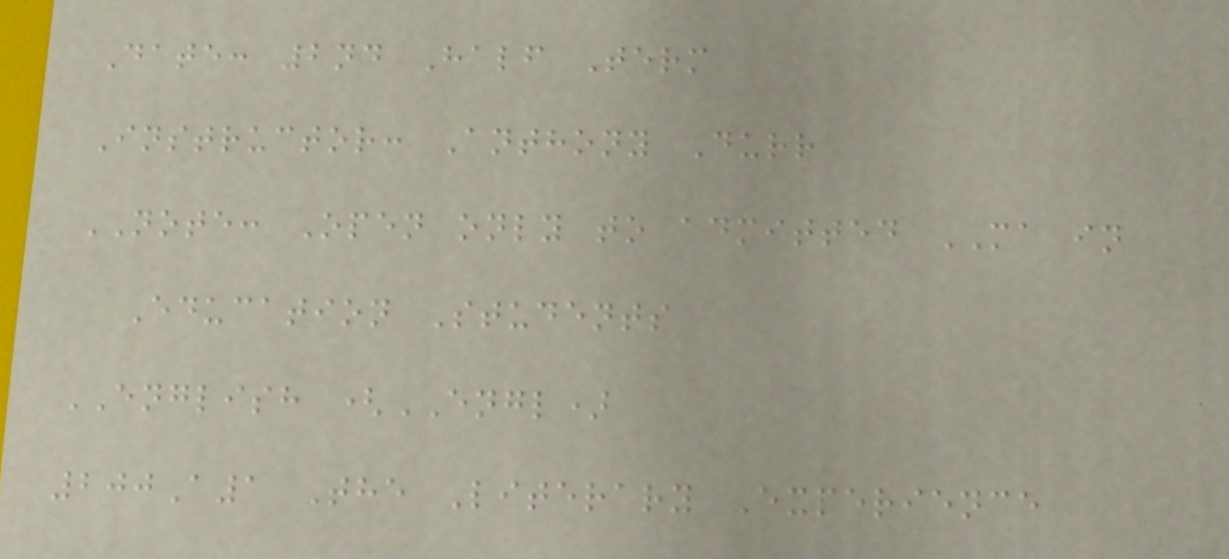Date: 2nd Half Term
Instructor: Anthony Durr
NOTE: Open only to admitted MA in
Education Students
ENGLISH (ENGL)
200A1 The Literary Experience
